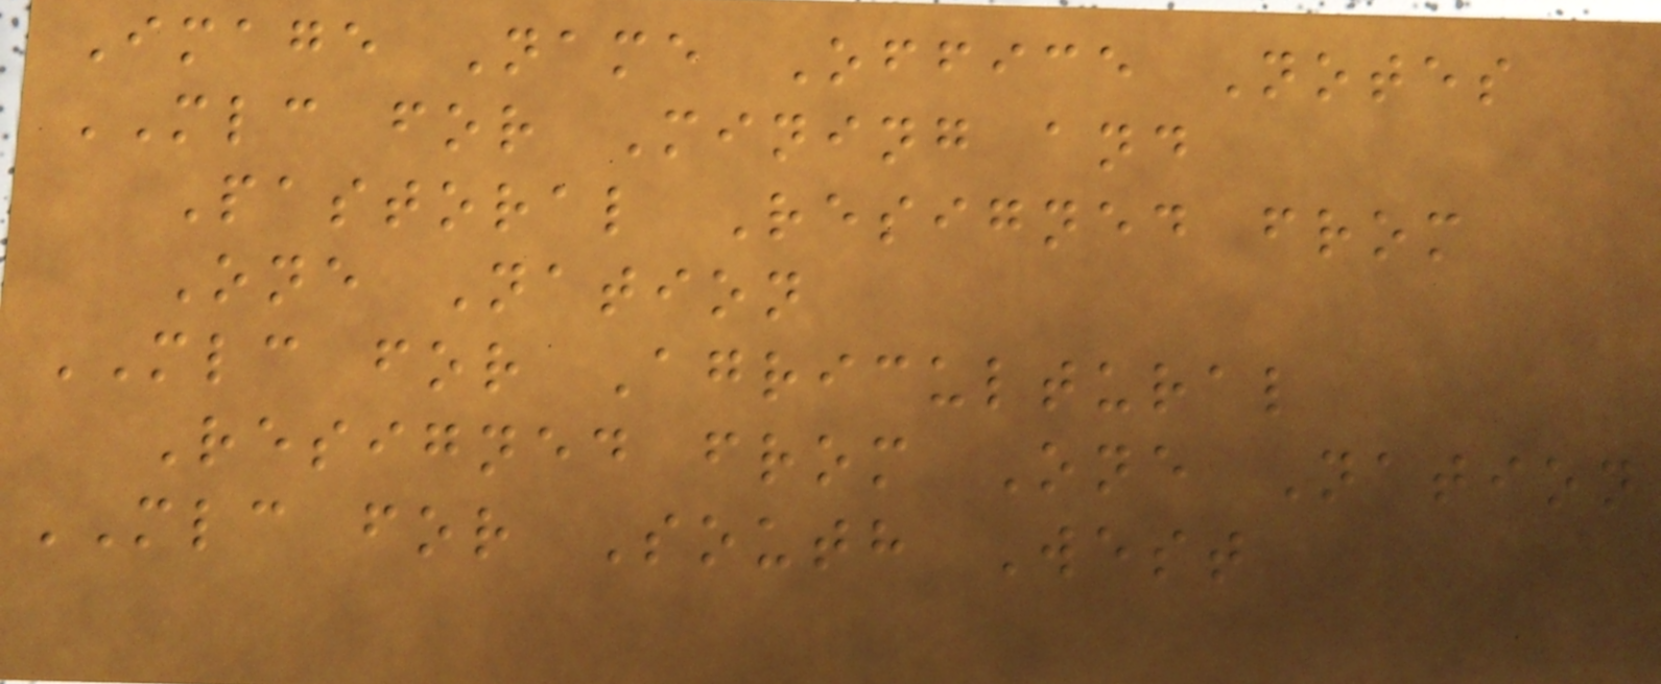Image Name Office Notes
MLC for Mining and
Pastoral Resigned from
One Nation
MLC for Agricultural
Resigned from One Nation
MLC for South West
